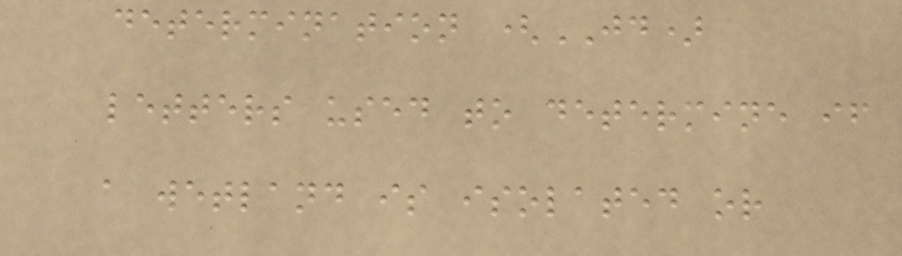determination (JD)
letters used to determine if
a wetland is isolated or
